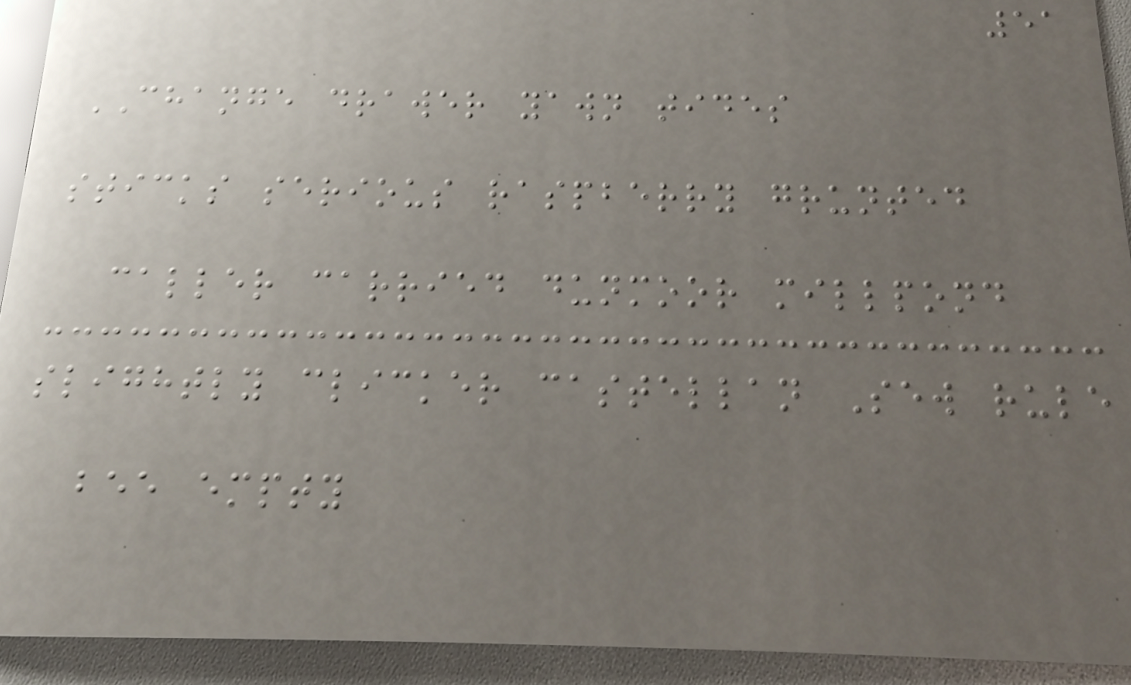51
CHANGE drawer yawn tides
sticks serious raspberry grunted
caller carried dunmoor millpond
slightly clicker castellan Sew rule
bee empty
